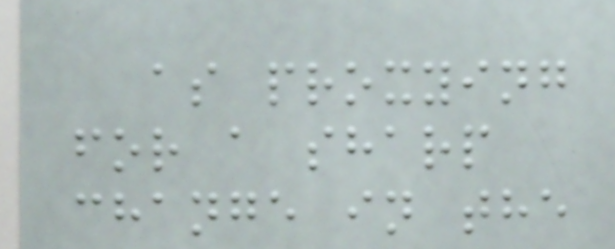as proxying
for a sharp
change in the
